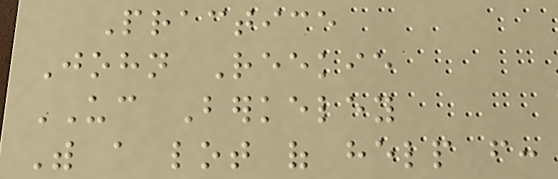Practice
John Reekie
UC Berkeley
With a lot of help from:
